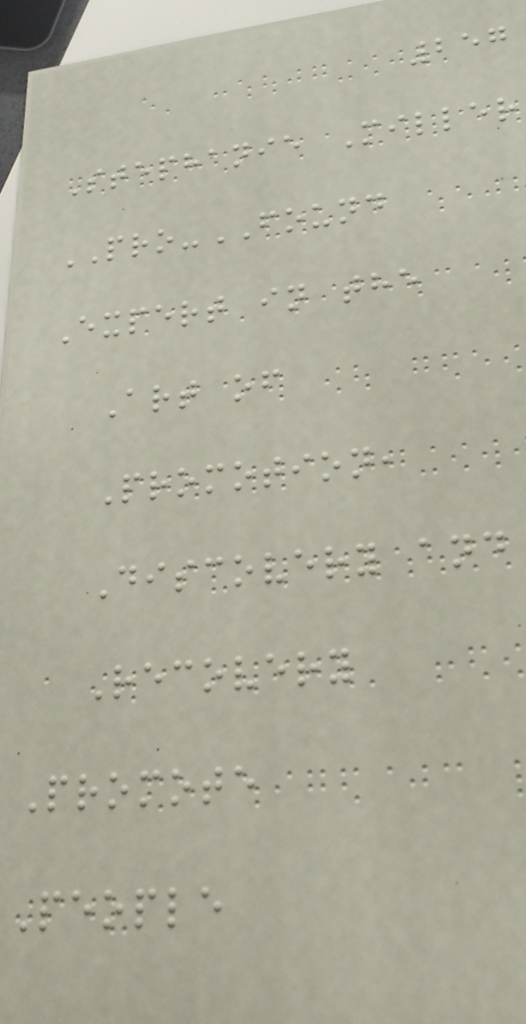257
Stephanie Miller
PRO-FOUND
Expert in the
Art of
Promotion,
Discovery and
Recovery
Promote
People
